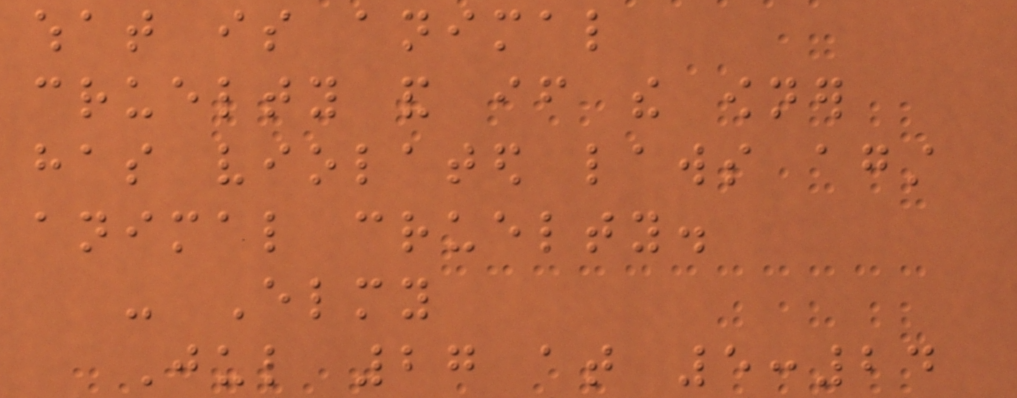what is animal
cruelty and if the owner
has violated laws against
animal cruelty.
- Elmy
Jul 27 at 5:24
